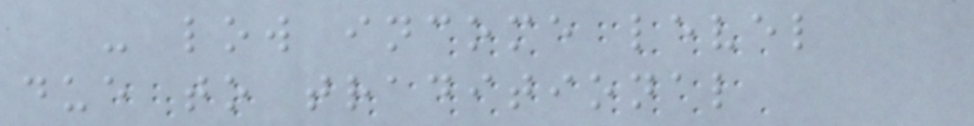- low income level
due to traditional
